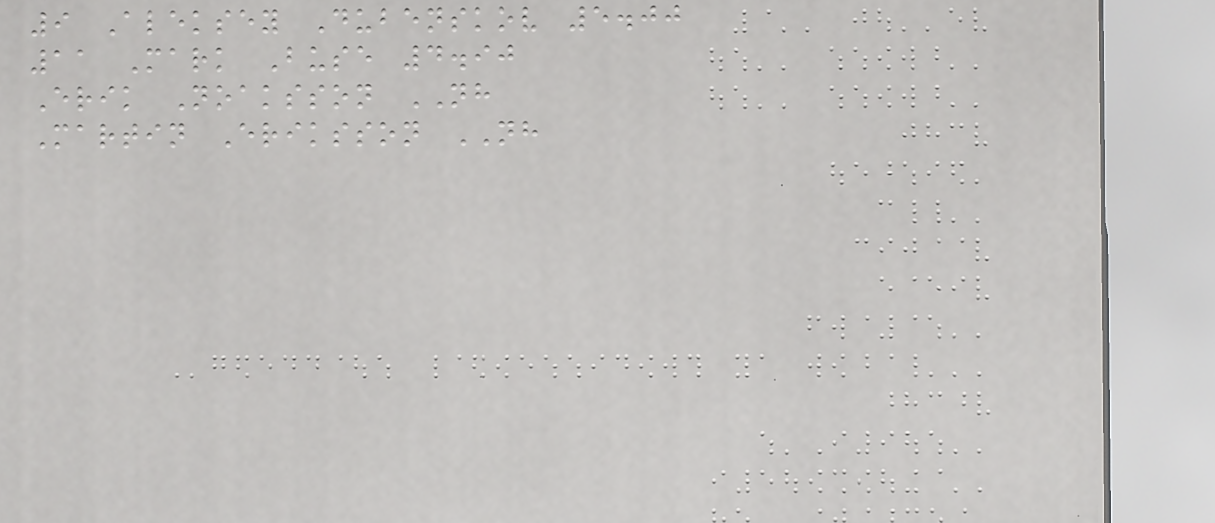9 Aleksey Dubenskov 5.00
11 Mark Buse 4.90
Erik Noaksson NH
Martin Eriksson NH
